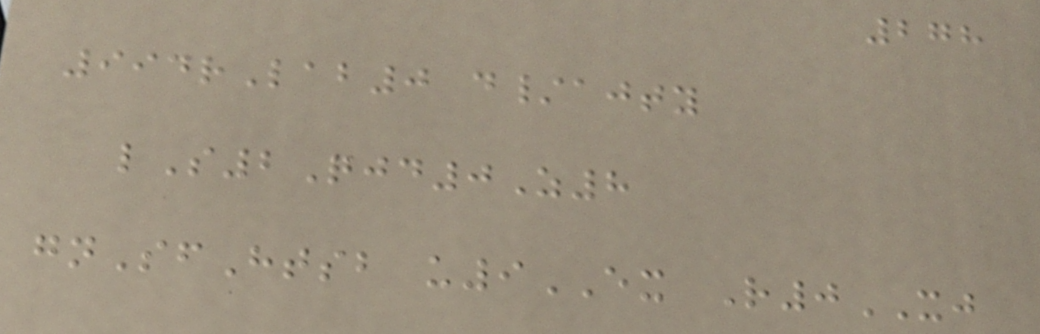278
994rLab0 d/ajty
lS2Qjd0Z8
gnSfHtsb u9EX R0XJ
